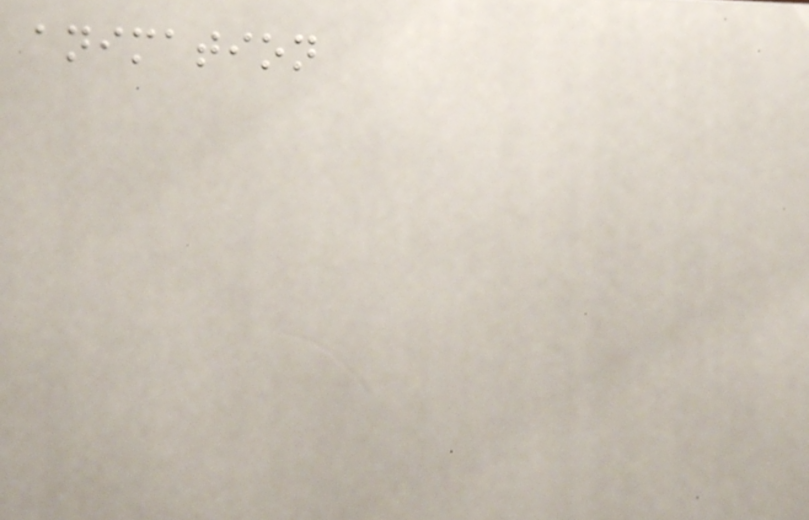animation
